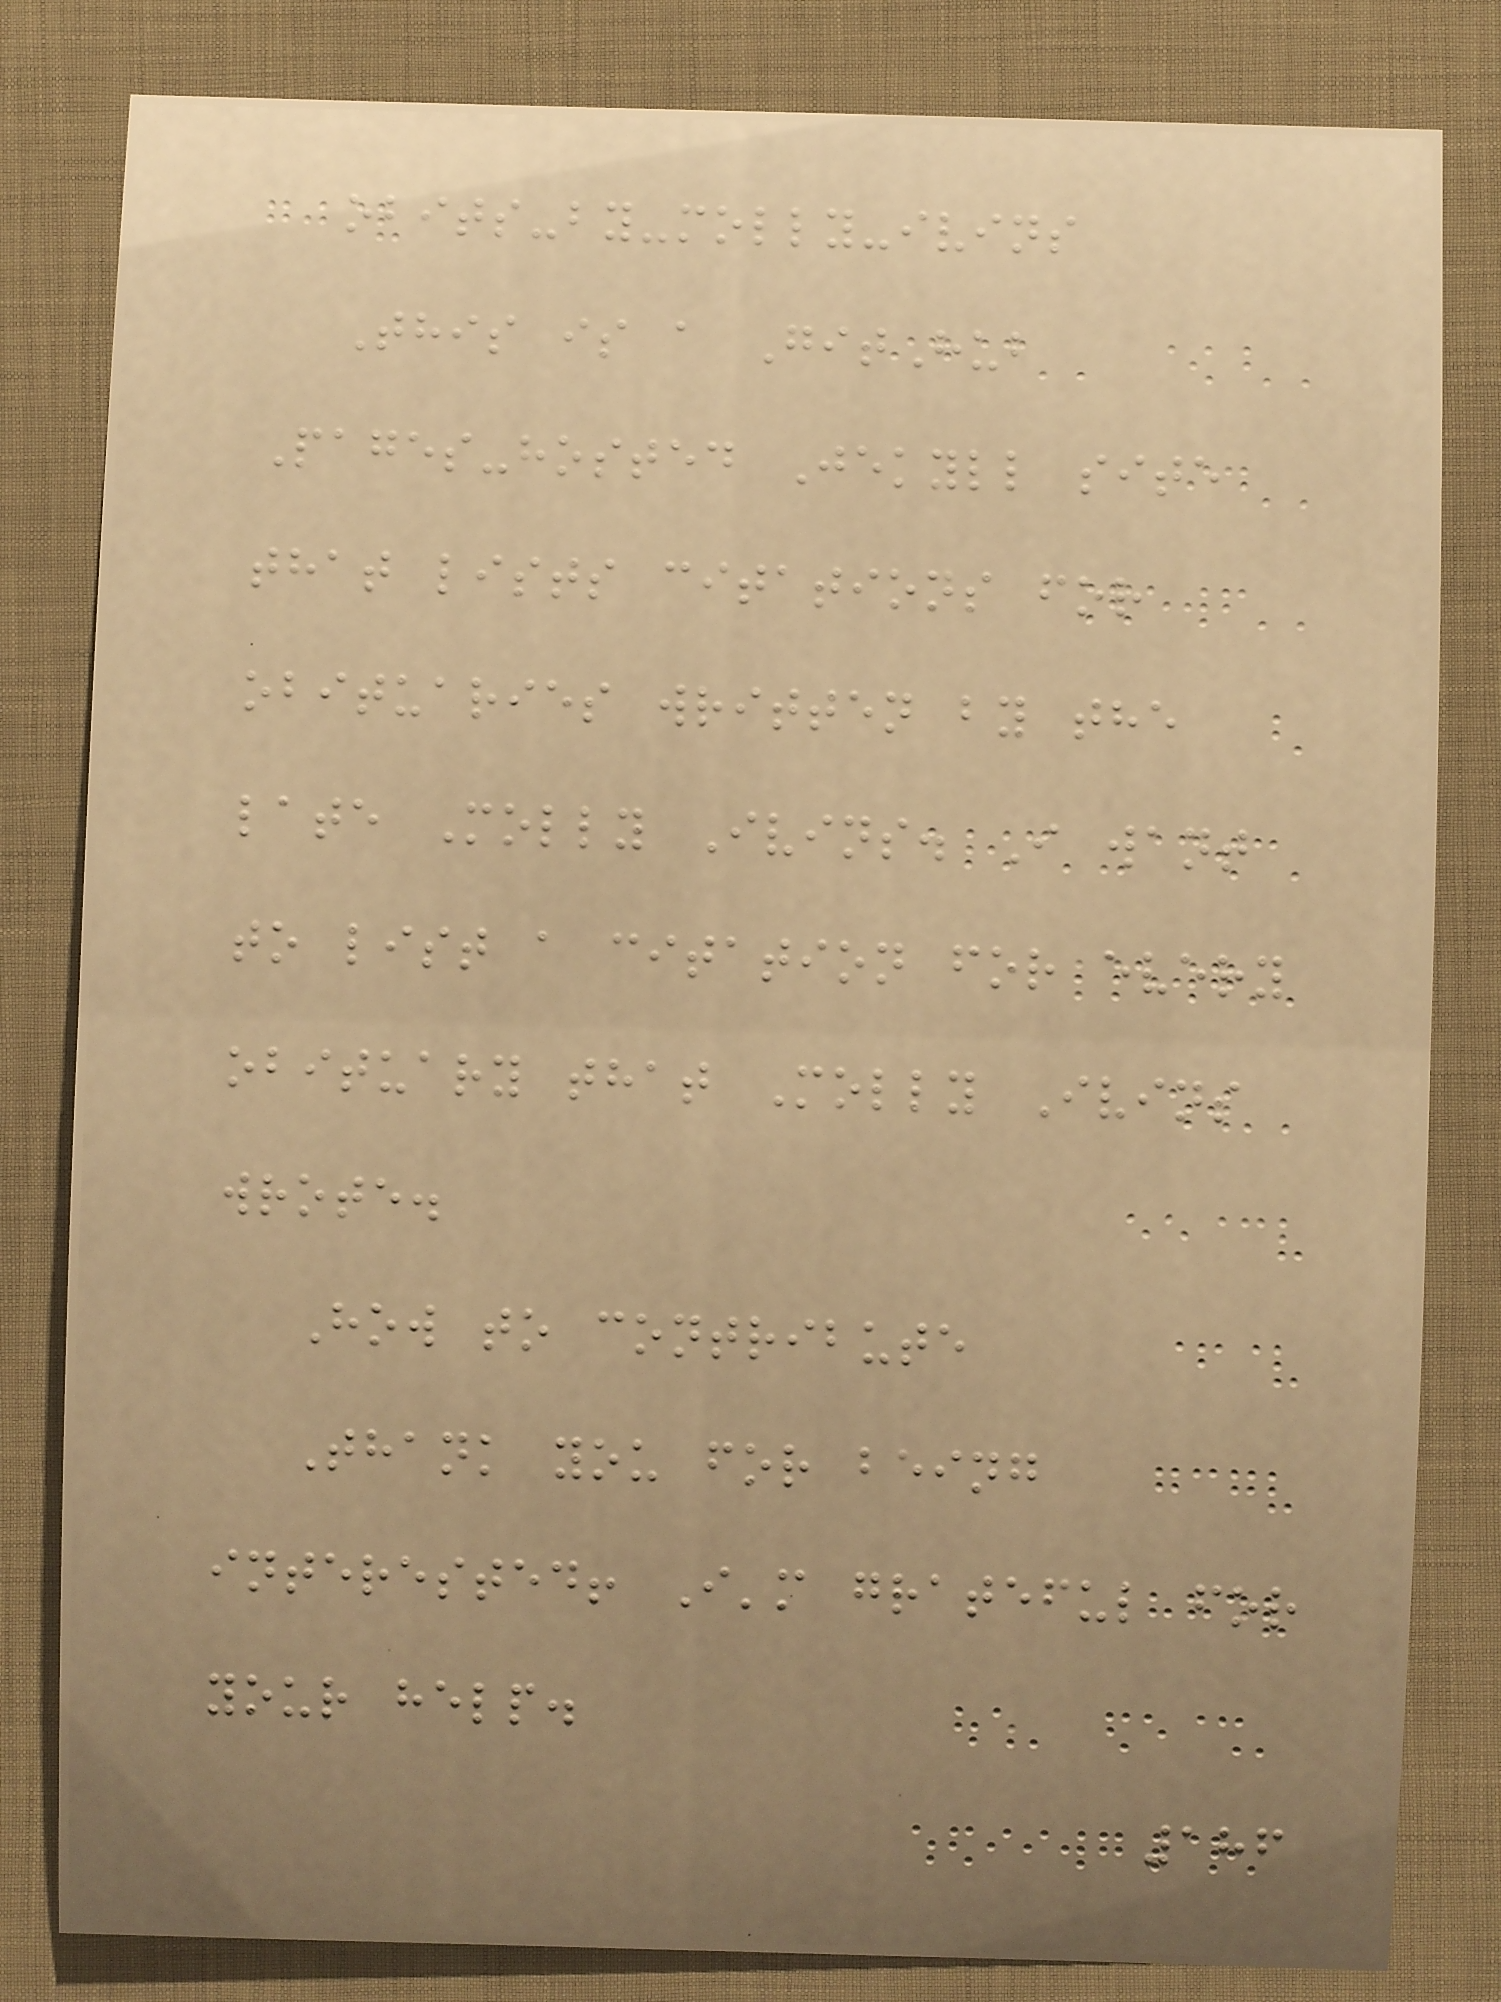obits-by-molly-ivins
This is a GitHub
Pages-hosted Jekyll site
that lists citations for
obituaries written by the
late Molly Ivins. I want
to list a citation for every
obituary that Molly Ivins
wrote.
How to contribute
Thank you for being
interested! I'm grateful for
your help.
186
